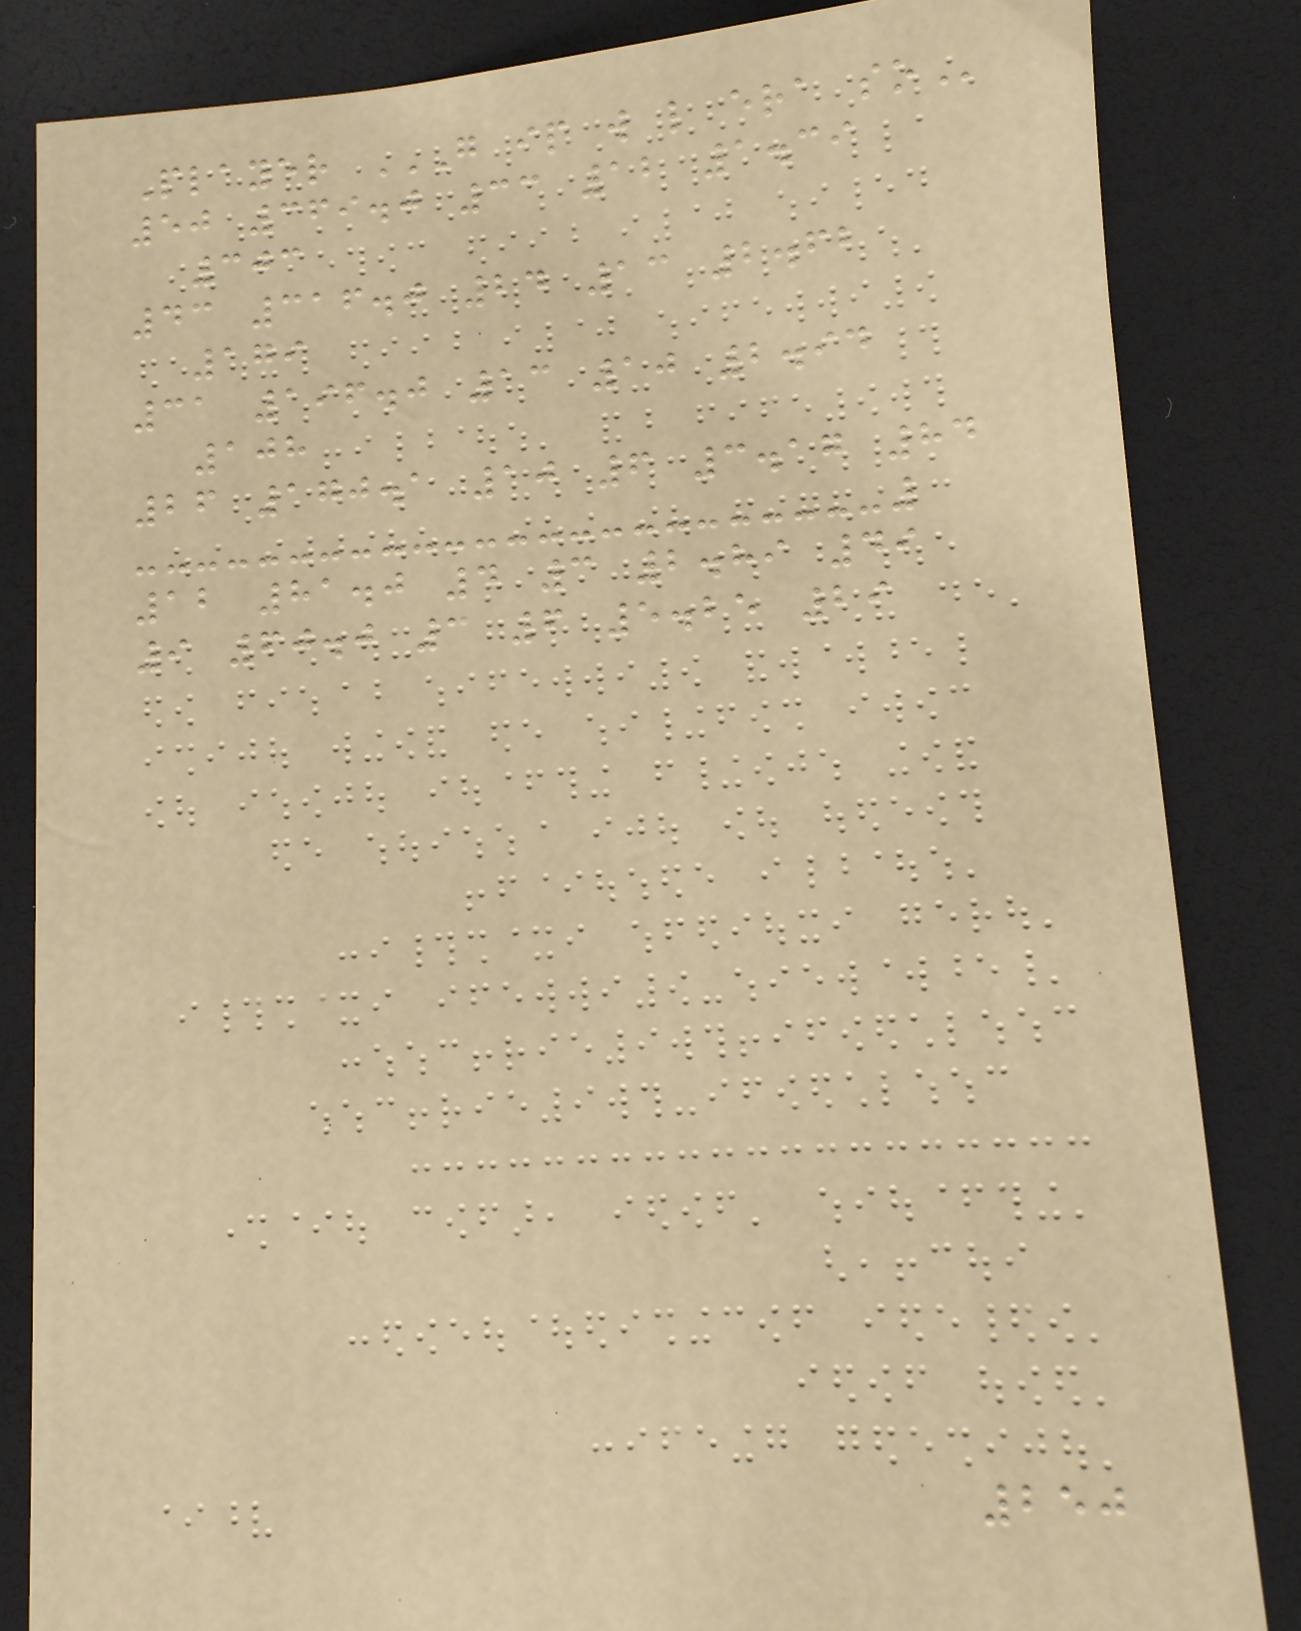Player G IP W L ERA SO
50 369.0 33 12 1.39
303
43 316.0 24 13 2.62
179
31 196.0 13 10 2.94
108
26 170.1 10 6 3.17 84
12 81.0 4 3 2.89 49
9 60.0 3 6 5.25 29
250
